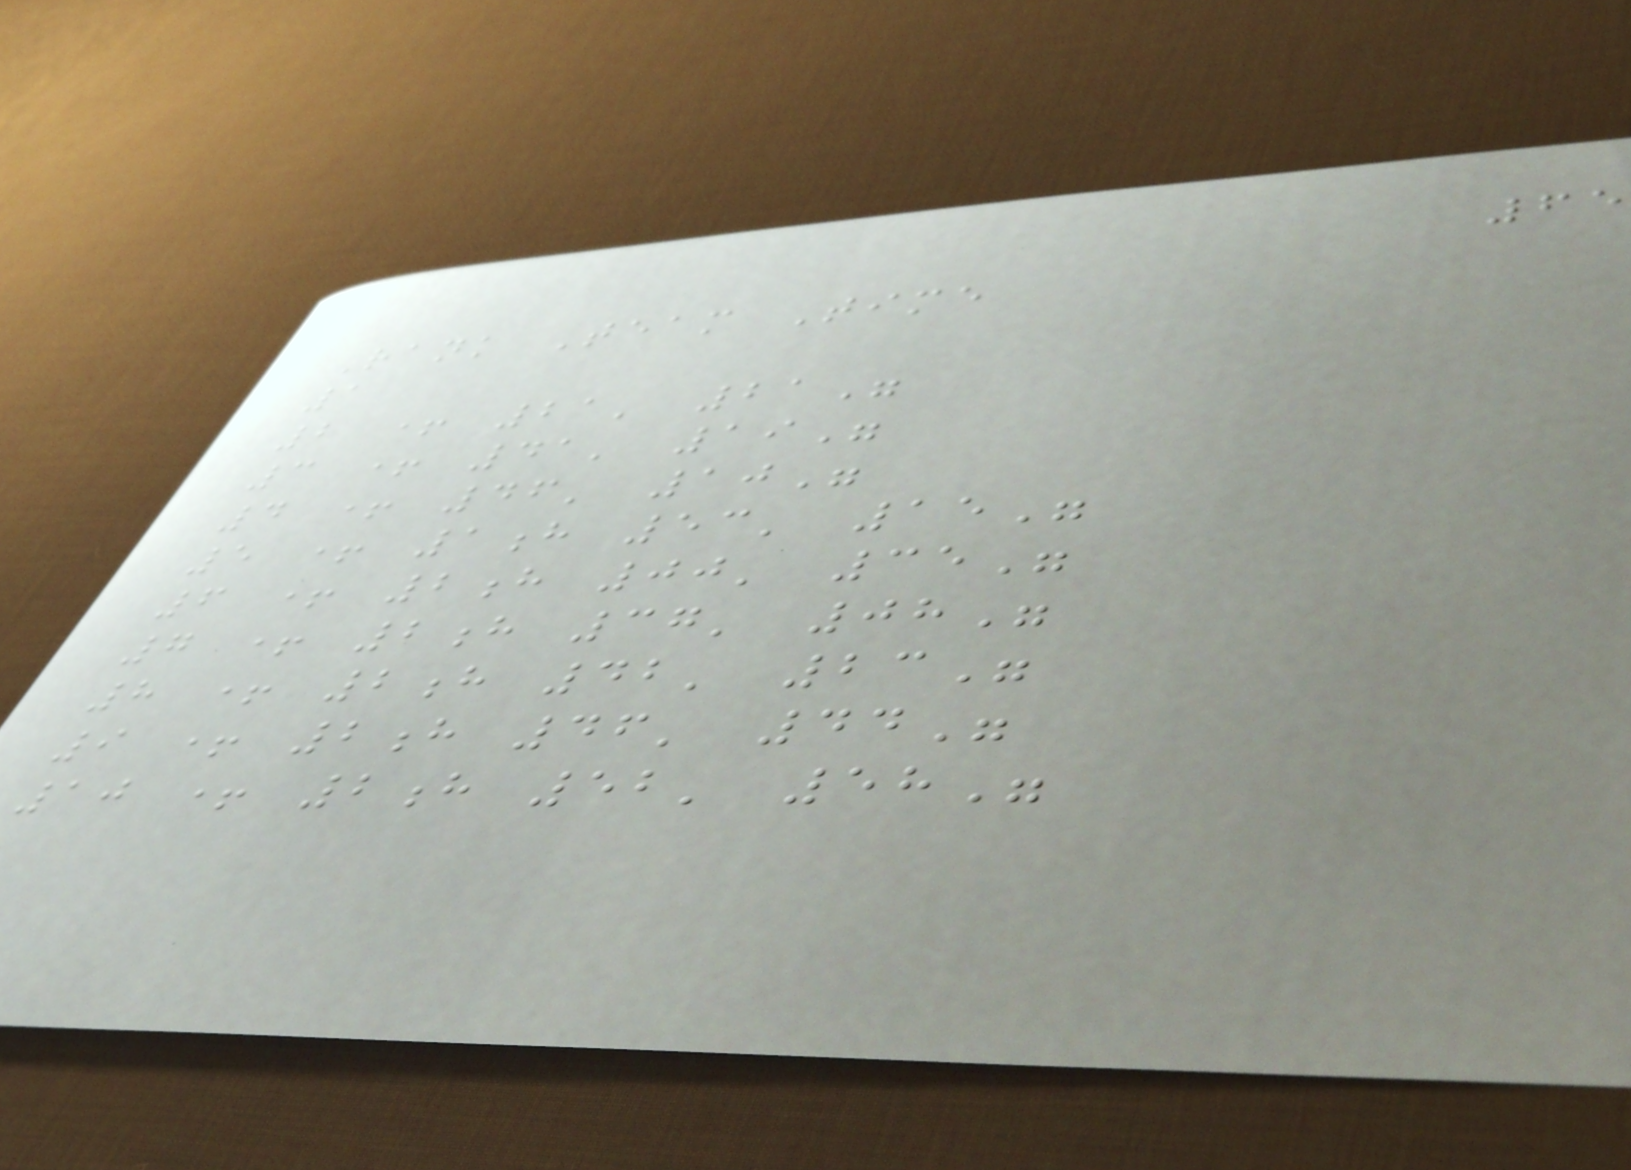65
Rank Team Time
1
2 + 21' 21"
3 + 41' 19"
4 + 46' 10"
5 + 1h 53' 15"
6 + 2h 00' 35"
7 + 2h 37' 08"
8 + 2h 42' 23"
9 + 2h 46' 44"
10 + 2h 52' 58"
